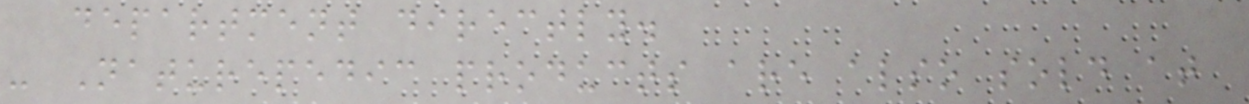department directly.
- Naturepedic products are also sold at
